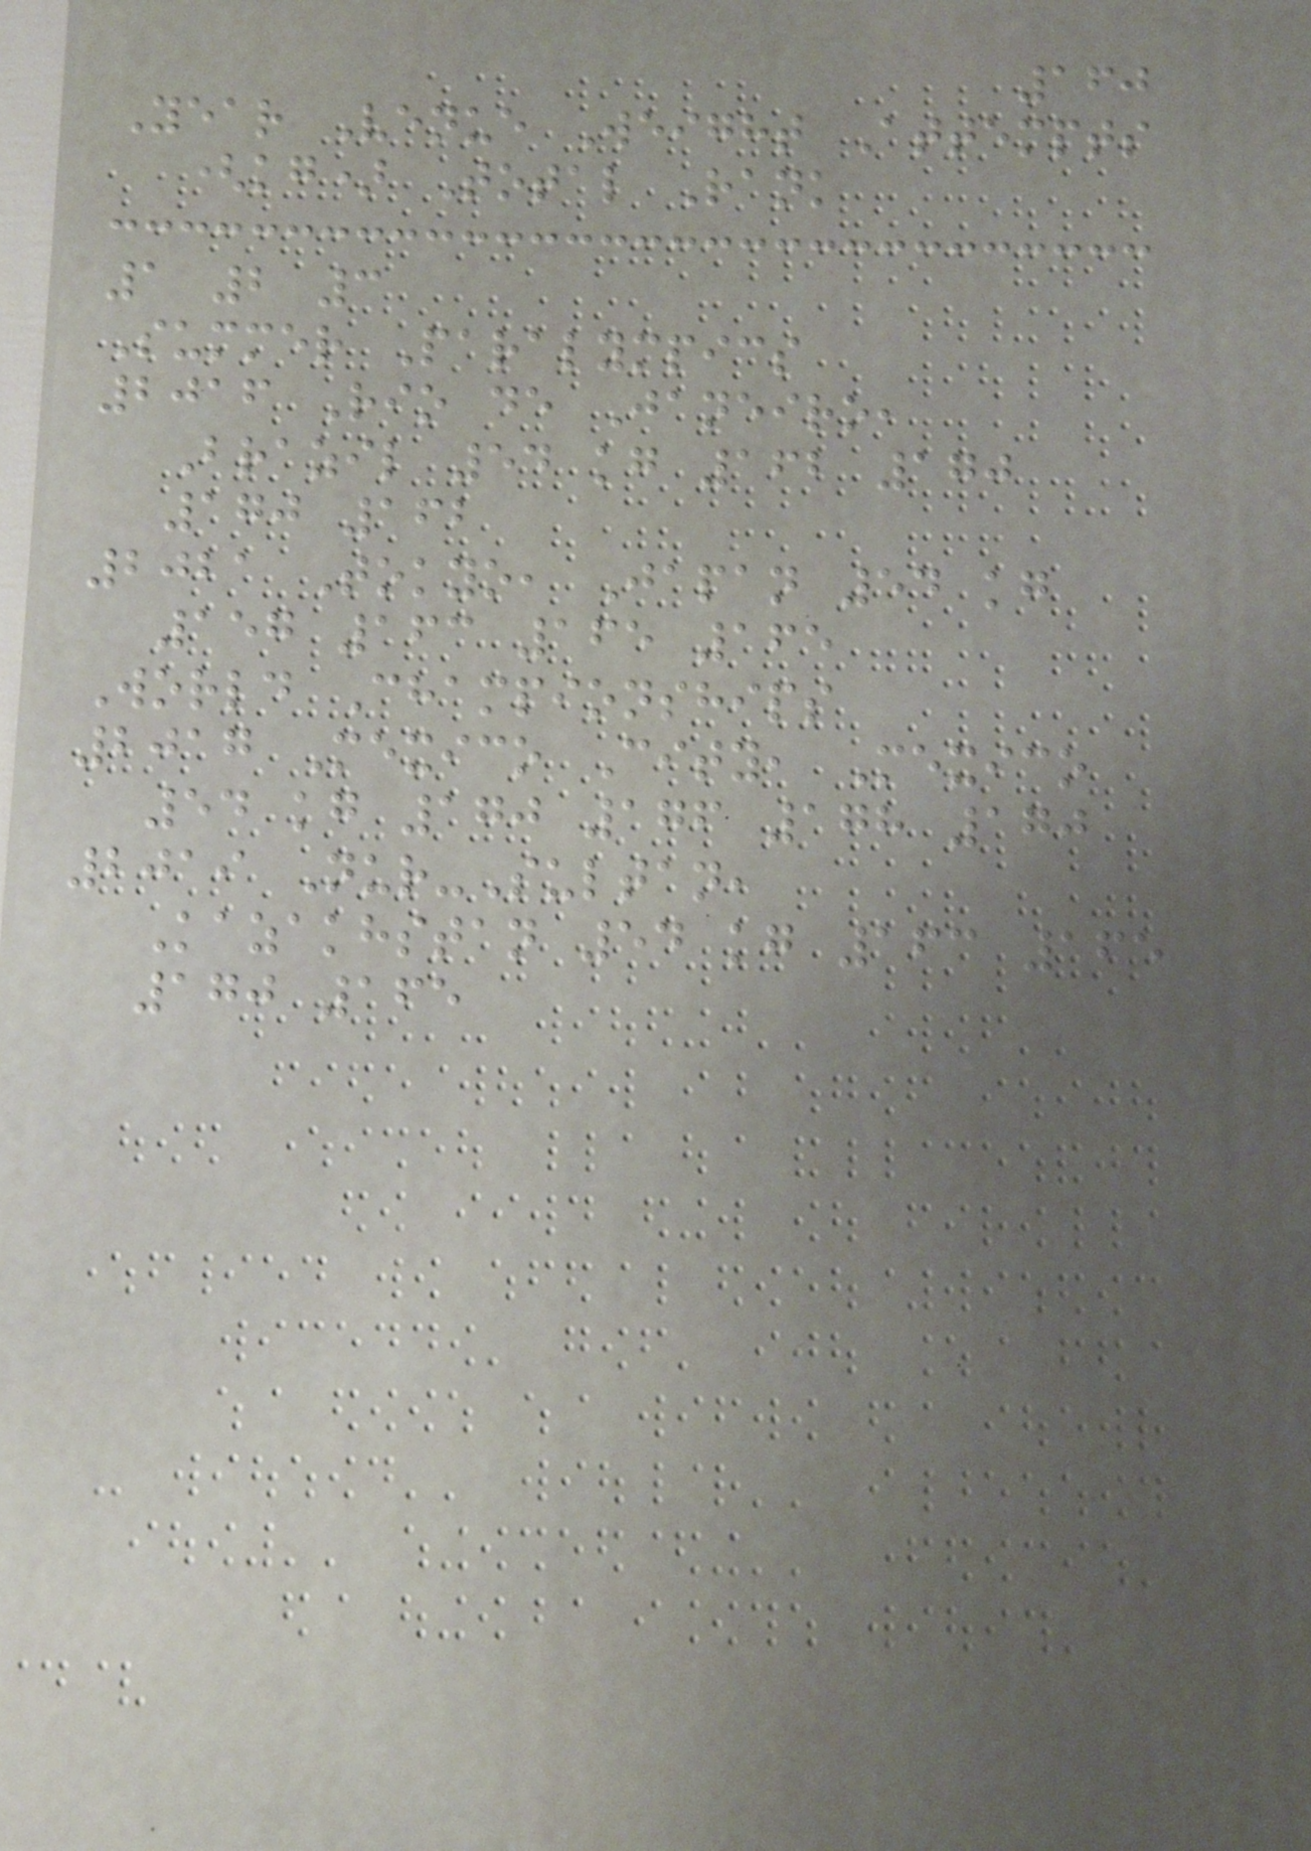160
Year Venue Weight Attempts
(kg) Total Rank
1 2 3
Summer Paralympics
2016 Rio de Janeiro,
Brazil 54 kg 162 170
170 162
2021 Tokyo, Japan 54 kg
157 163 165 165
World Championships
2017 Mexico City, Mexico
54 kg 170 176 178 170
2019 Nur-Sultan,
Kazakhstan 54 kg 163 165
170 165
